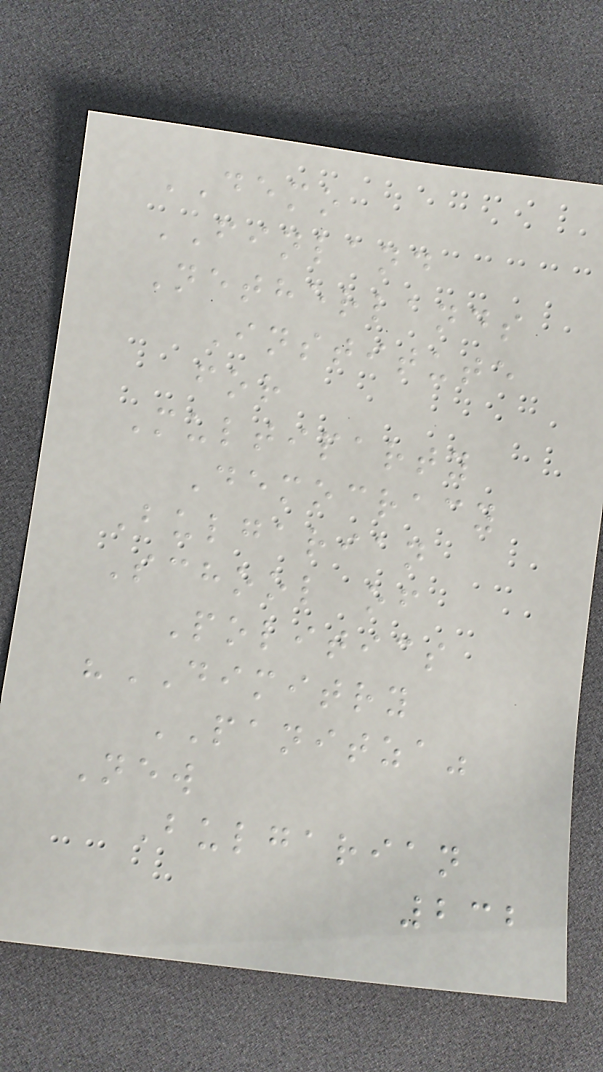DEMO
FINLAND
Netherlands
Institute
for
Multiparty
Democracy
Bulgarian
School of
Politics
"DIMITRY
PANITZA"
New
Bulgarian
232
